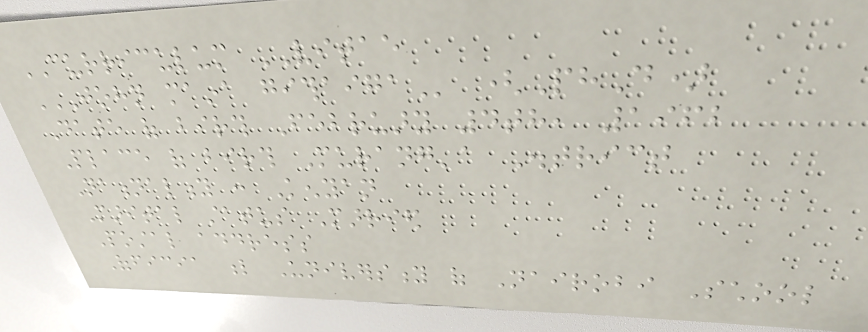CURRICULUM VITAE
JOHN MAINA GITHAIGA (PhD)
Date of birth February 4th, 1962
Place of birth Murang'a District
Nationality : Kenyan
Marital status Married
Postal address
Officia l University of Nairobi School
